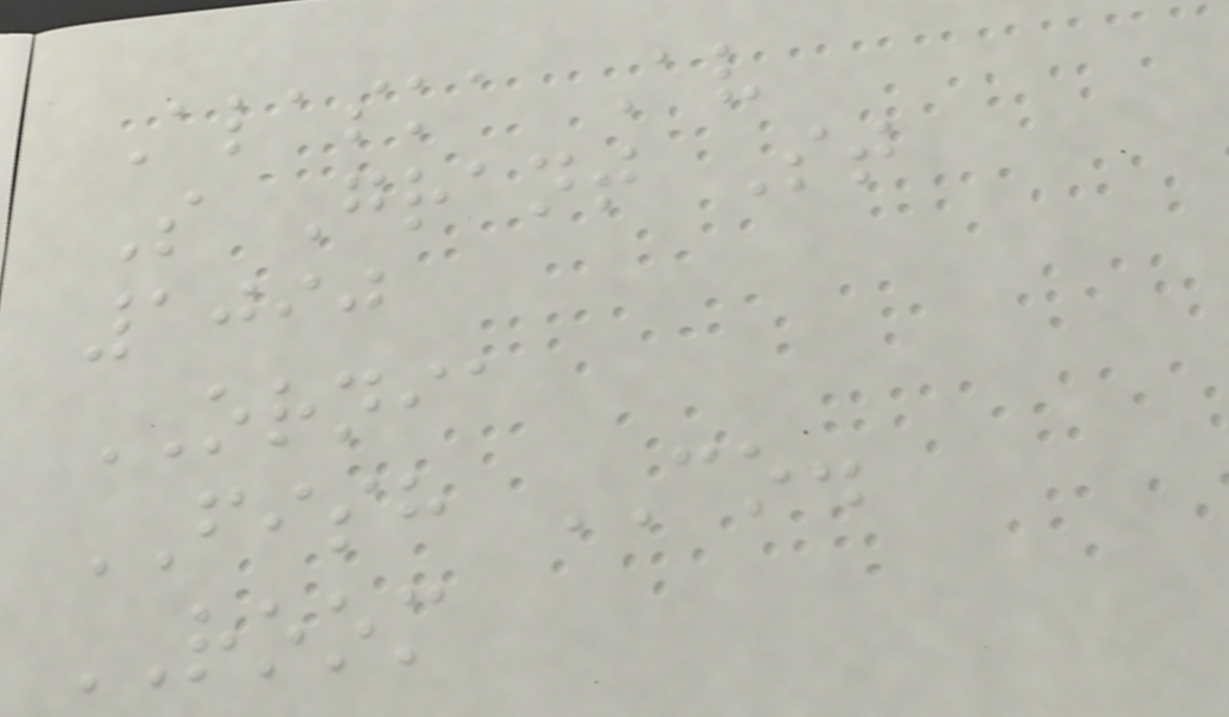Alaska Av
S Grant St
1090
ORNIA
FISH CO.
ROOM
